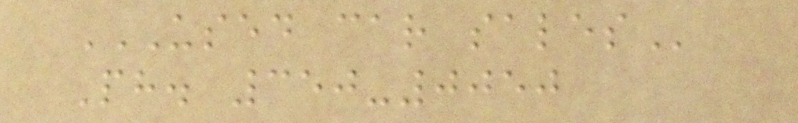USED CAR SALES
Ph. 350-0050
